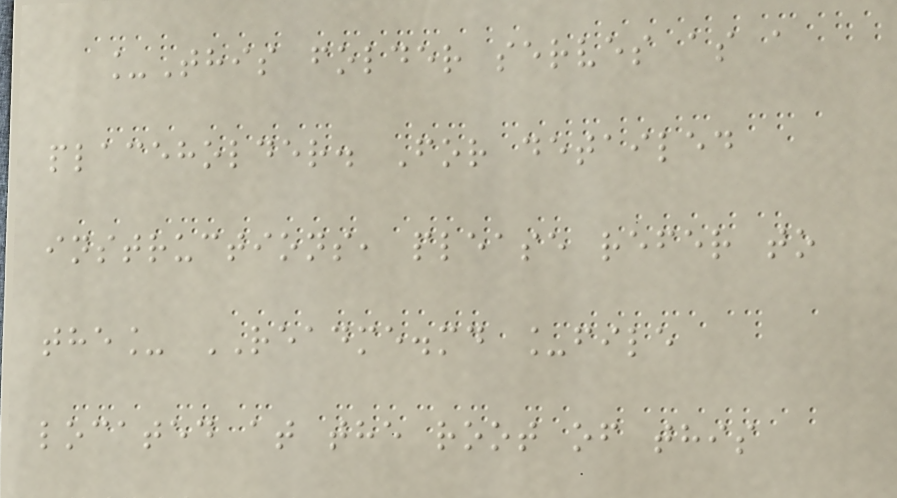_This folder serves as a
placeholder. For detailed
instructions, please refer to
the_ README.md _file
located at the root of this
